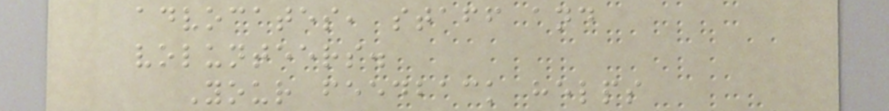advocates, staff and
volunteers.
Your feedback helps
